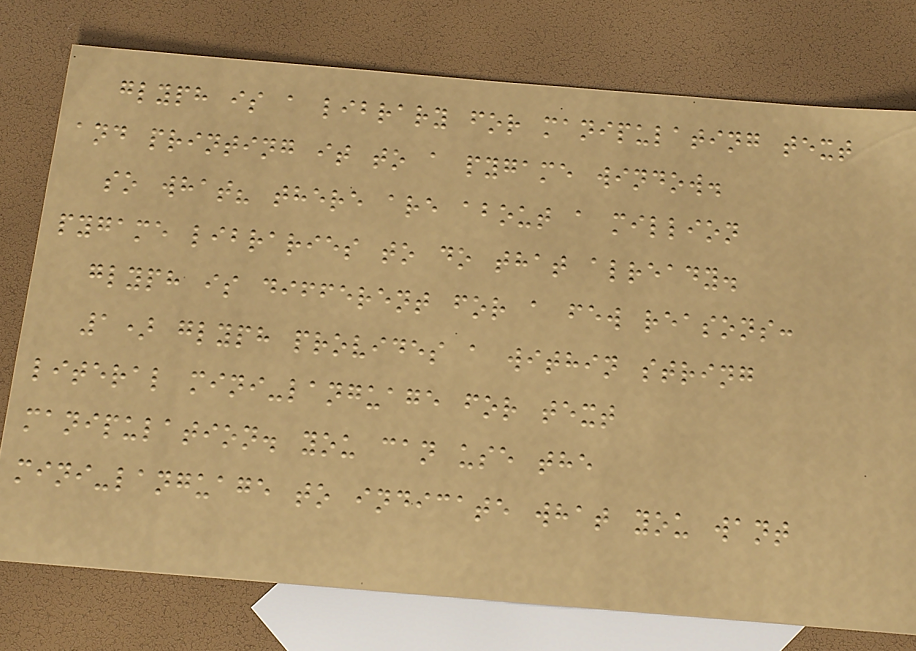glyph is a library for manipulating text
and printing it to a pygame window.
so what? there are about a million
pygame libraries to do that already.
glyph is different for a few reasons:
1) glyph provides a within string
literal mini-language for text
manipulation. you can use the
mini-language to indicate what you want
